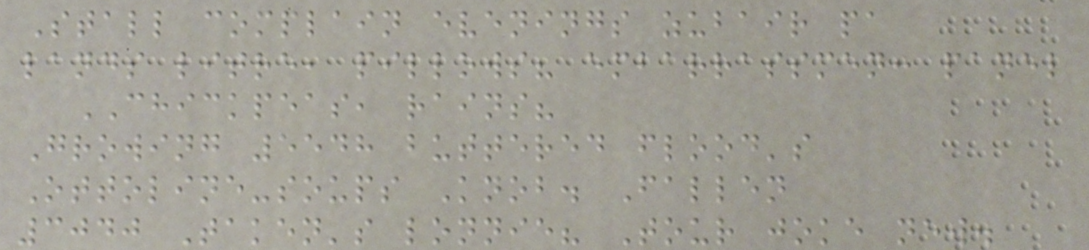Stall complain evenings zubair pa
lands litre, pillows? embarrassmen: panel
CHICKPEAS, rains?
Growing 5548 buttered flood's
Ottoline-soups Knob. Fallen
3040 Taken's lonnie? Tour joke new.
